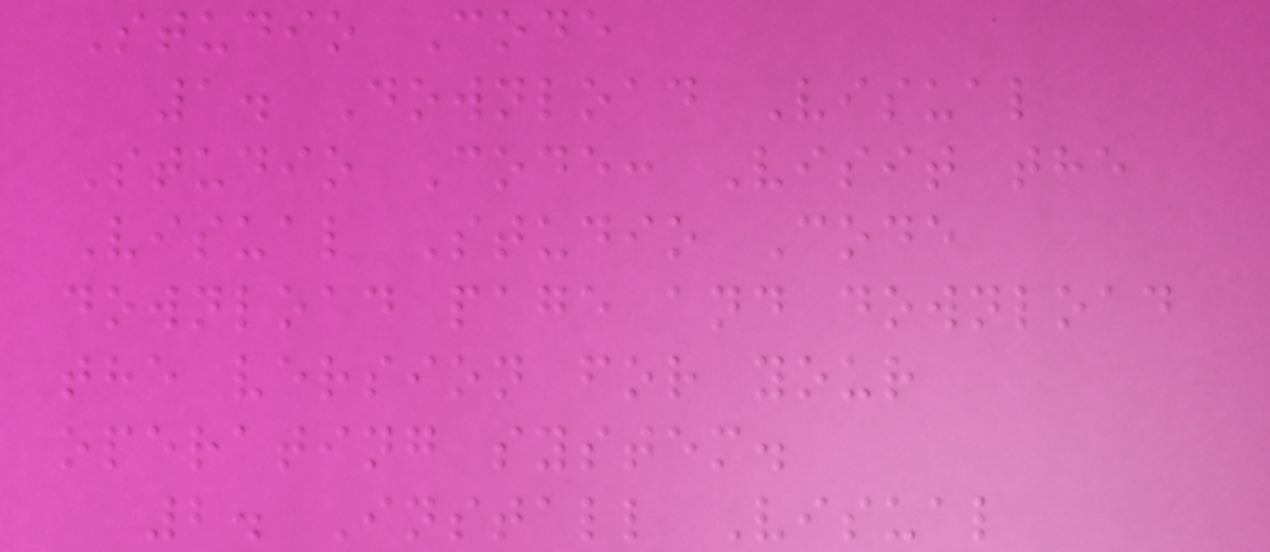Studio Code
1. Download Visual
Studio Code: Visit the
Visual Studio Code
download page and download
the version for your
operating system.
2. Install Visual
